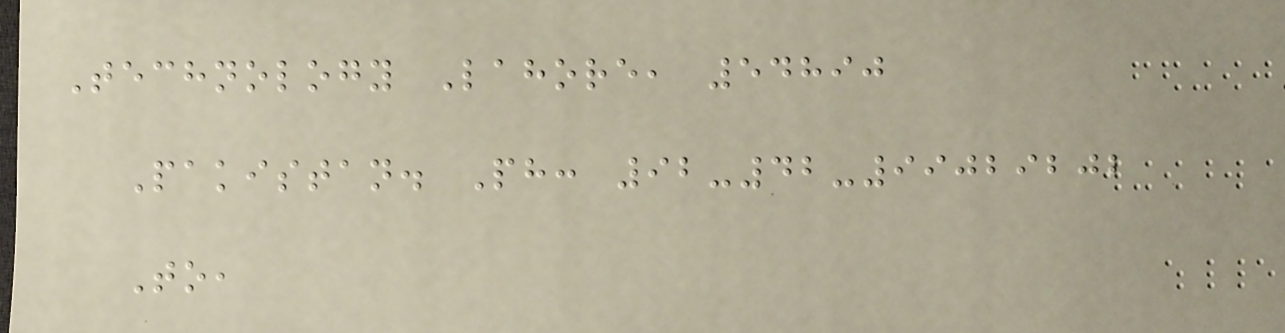Technology Lahore, 54890
Pakistan. Ph: 92-42-99029202
To,
